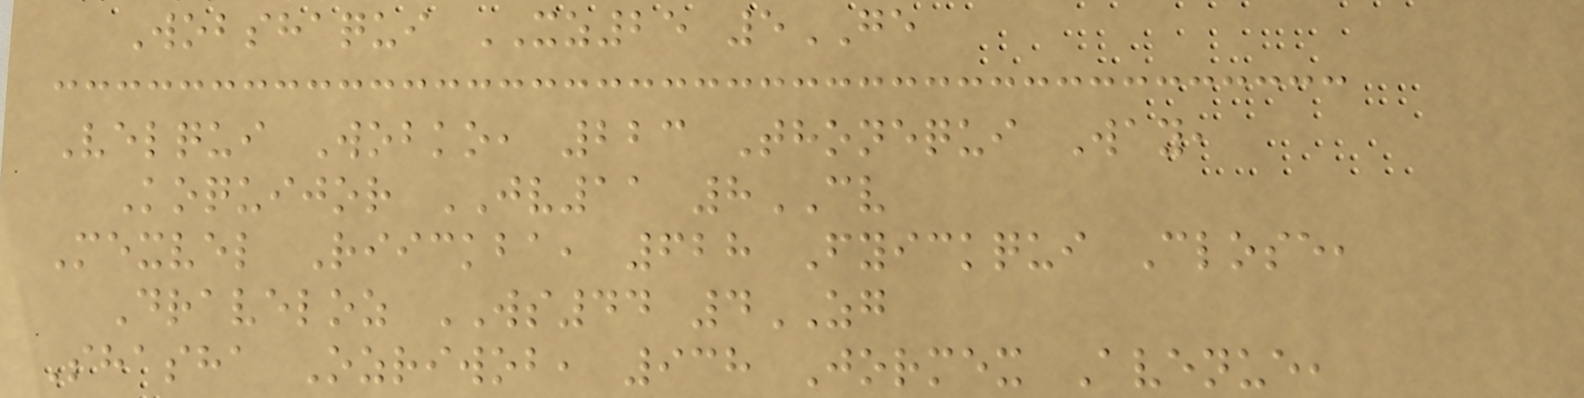Wobshaqui XZ25 5GE
Velqui Wobko, 223 Thonequi Way,
Koquijor JV11 8CV
Mexvel Riickba, 628 Fyickqui Close,
Draveloz WS44 4ZG
Shasha Ozriwob, 938 Jormex Avenue,
